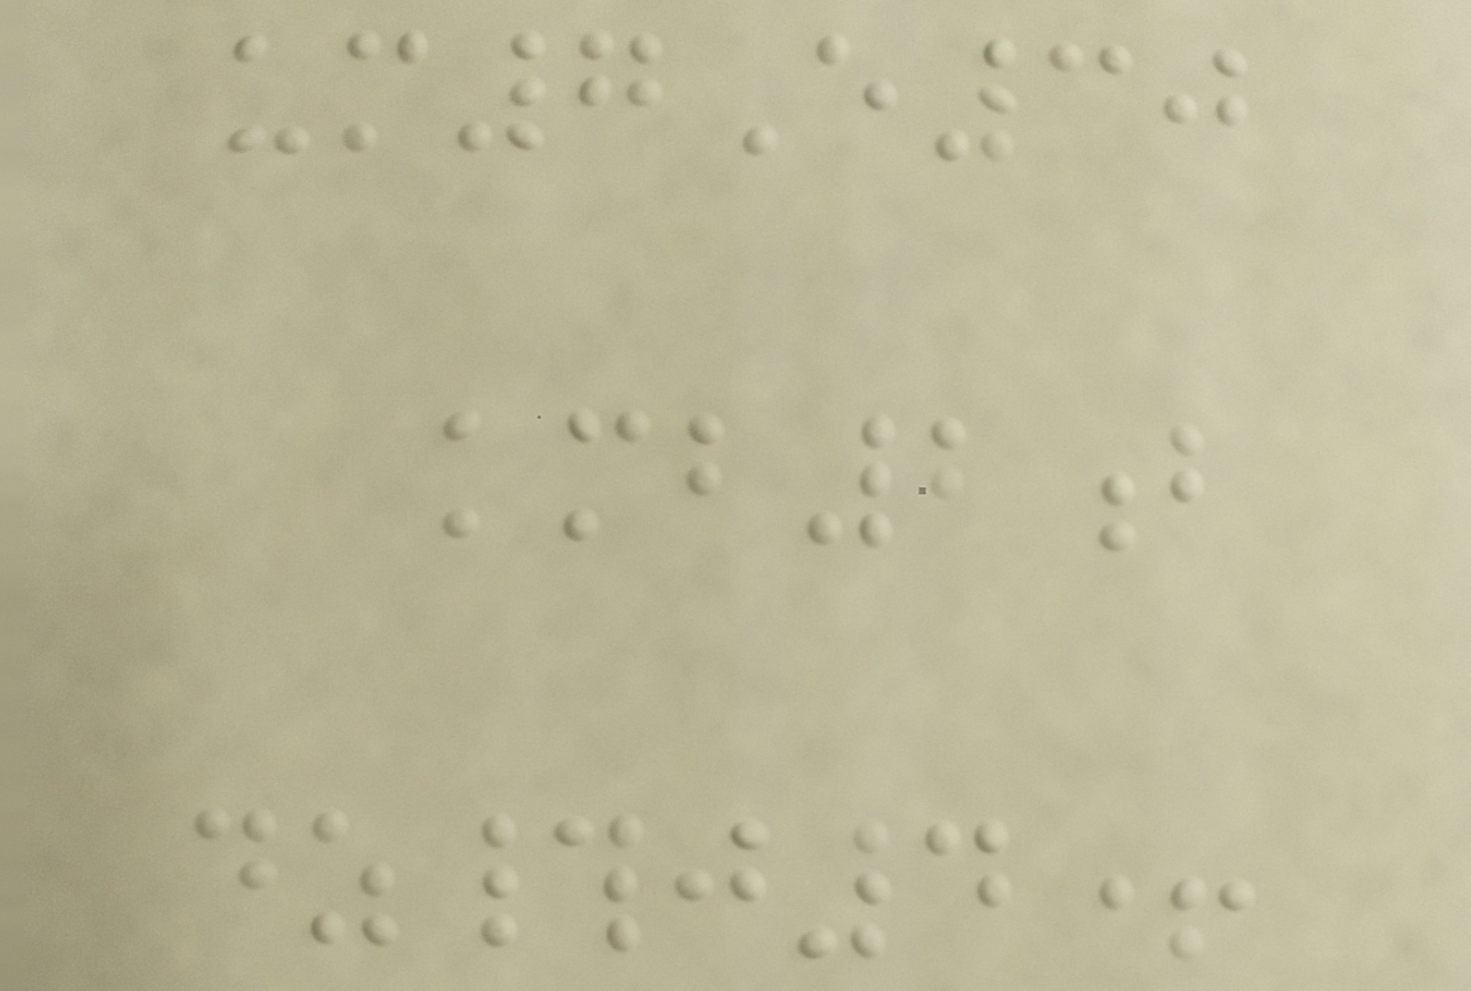um7E30
kmb2b
dz#j4+
